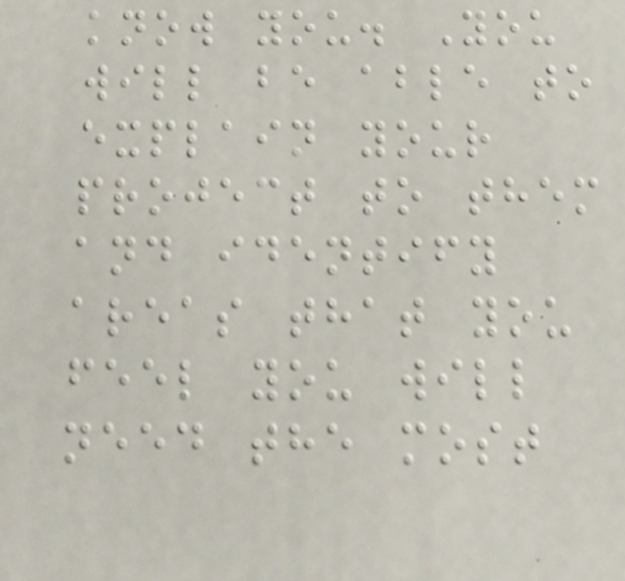know you. You
will be able to
explain your
project to them
and identify
areas that you
feel you will
need the most
